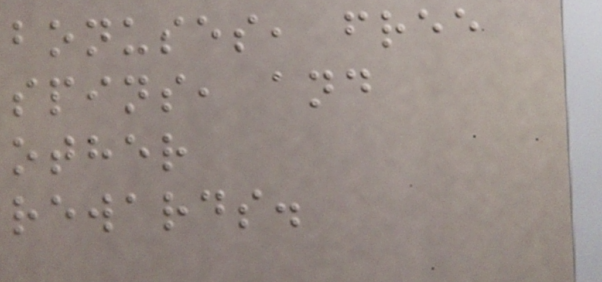bonuses, free
spins, and
other
rewards.
